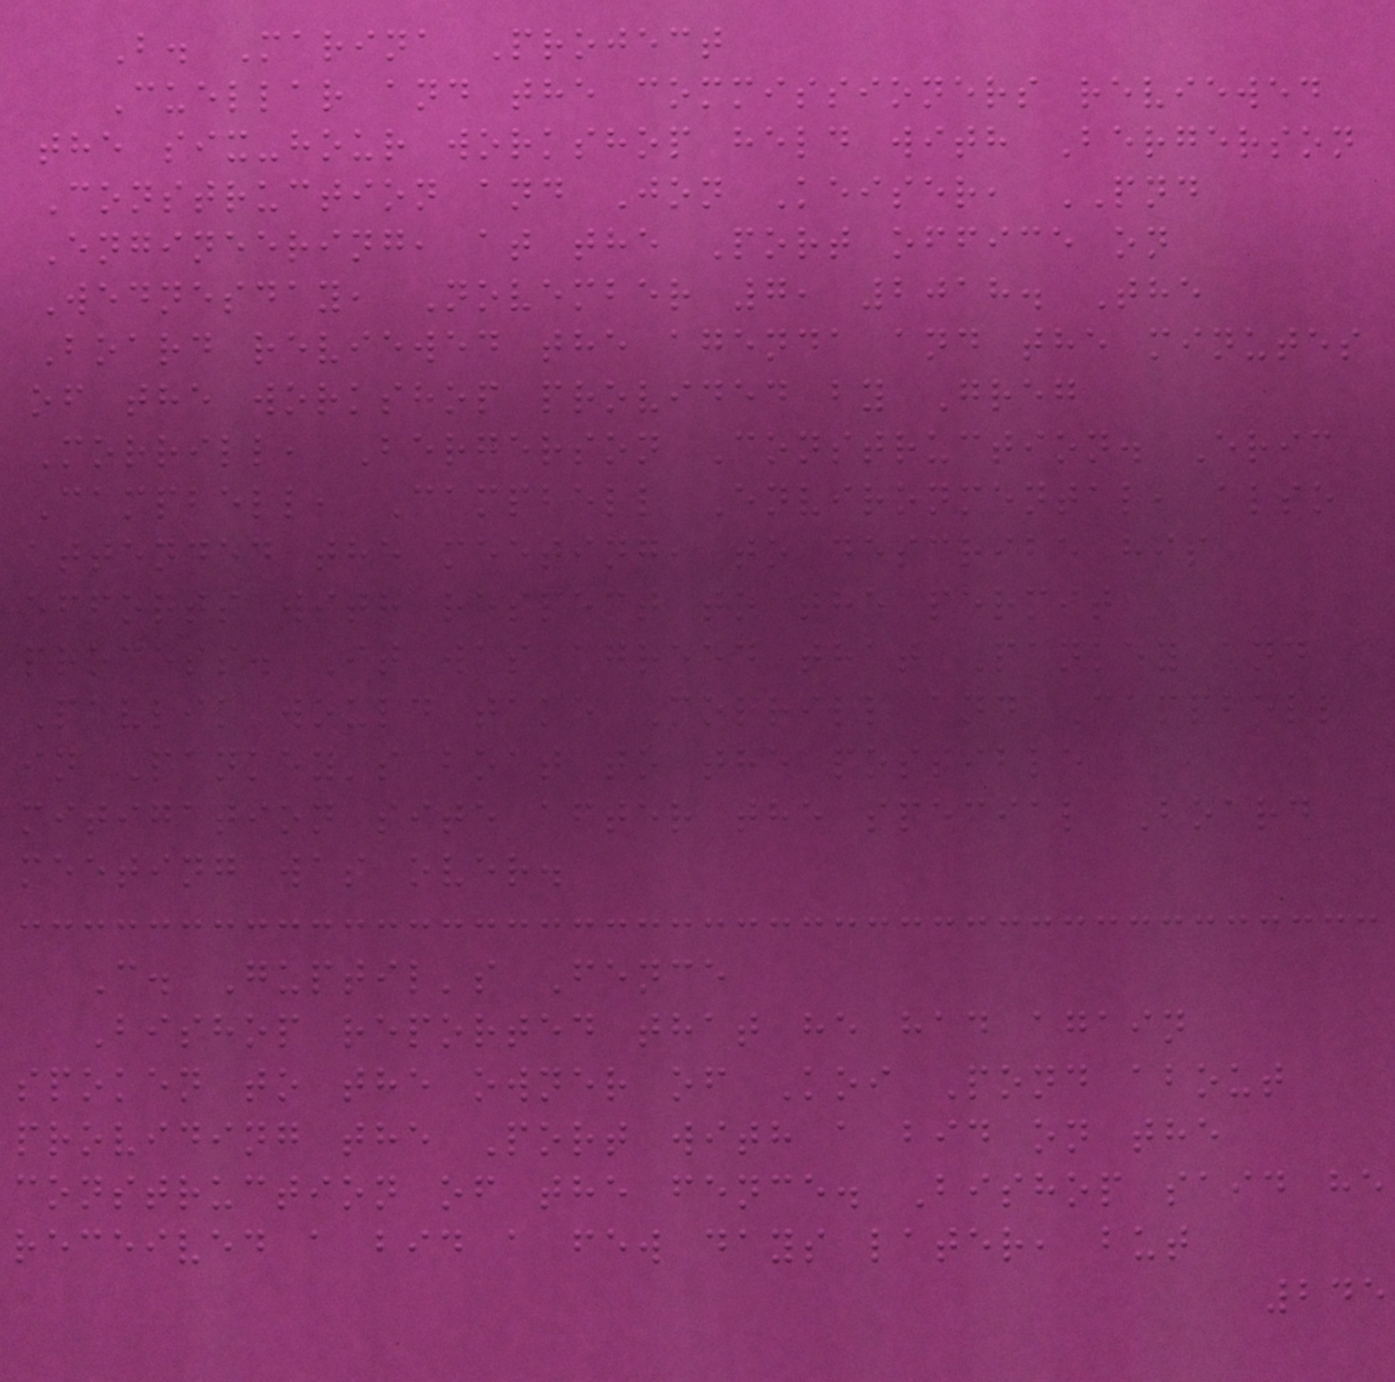B. Marina Project
Cuellar and the commissioners reviewed
the six-hour workshop held with Bergerson
Construction and Jon Keiser, PND
Engineering, at the Port office on
Wednesday, November 7, 2018. The
Board reviewed the agenda and the minutes
of the workshop provided by Greg
Morrill, Bergerson Construction. Eric
Campbell, Campbell Environmental, also
attended the meeting, to describe his
efforts with respect to the permit
process. It was agreed that Pankey and
Pavlik would take Morrill and Campbell
in Pankey's boat to the possible
mitigation site after the special Board
meeting was over.
C. Guptil's Fence
Bishop reported that he had again
spoken to the owner of Koi Pond about
providing the Port with a bid on the
construction of the fence. Bishop said he
received a bid a few days later, but
245
